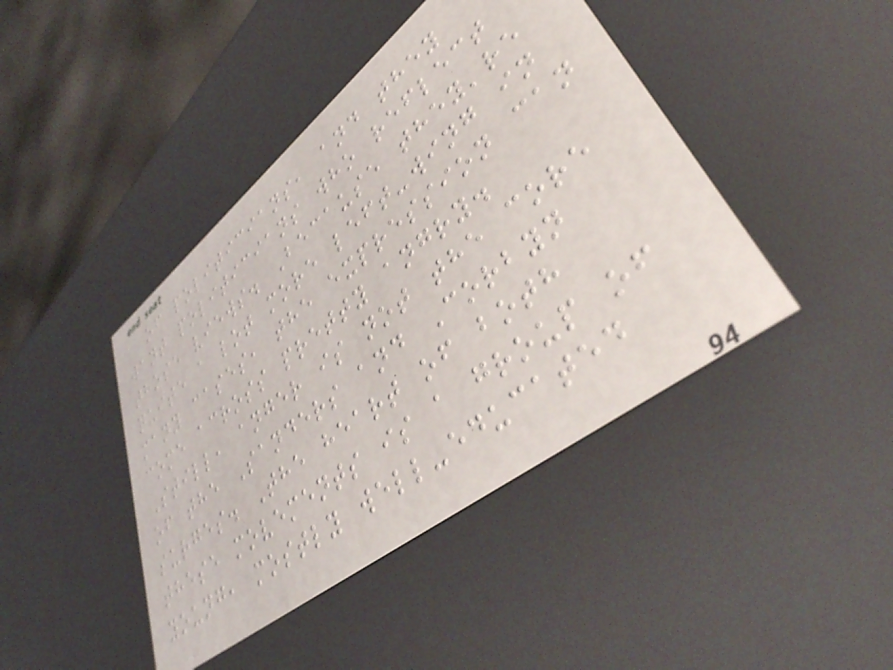of politicians, and they
want politicians who reflect
those views. Because they're
quite a lot more left-wing in
many cases, the expression can
come across pretty angry.
Still, anger is not the core
of the Sanders and Corbyn
surges. The heart of both
these movements is a group of
young, mostly well-educated
